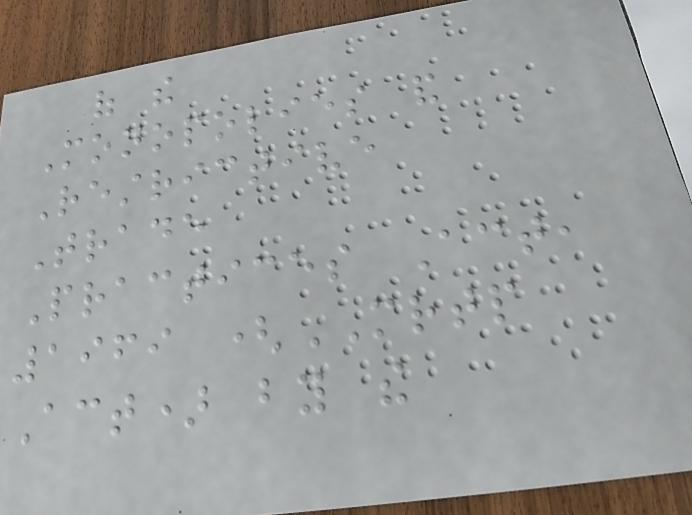of the
Monopolies and
Restrictive
Trade
Practices Act,
1969 (MRTP
Act) by the
